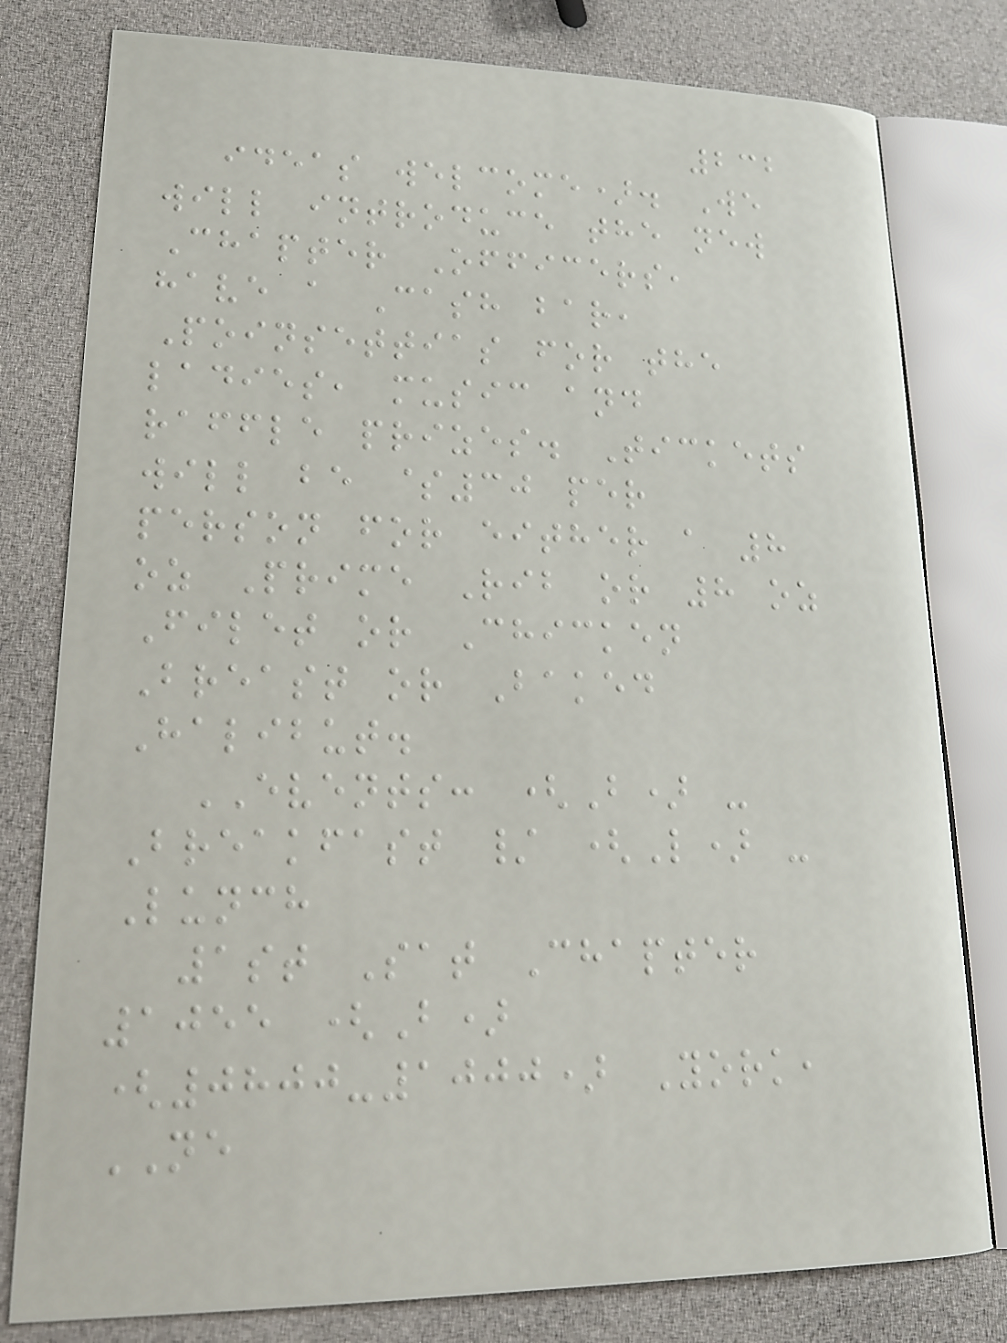232
ideas welcome). We
will introduce the new
Chapter Officers,
have a Cash bar,
Poinsettias for the
ladies, music and
raffle prizes. Tickets
will be $30 per
person for either a 8
oz Prime Rib or 8 oz
Filet or Chicken
Breast or Baked
Halibut.
EVENTS: (B) -
Breakfast / (L) -
Lunch
1st Sat Chapter
1055 (B)
(0800-1000) York,
NE
